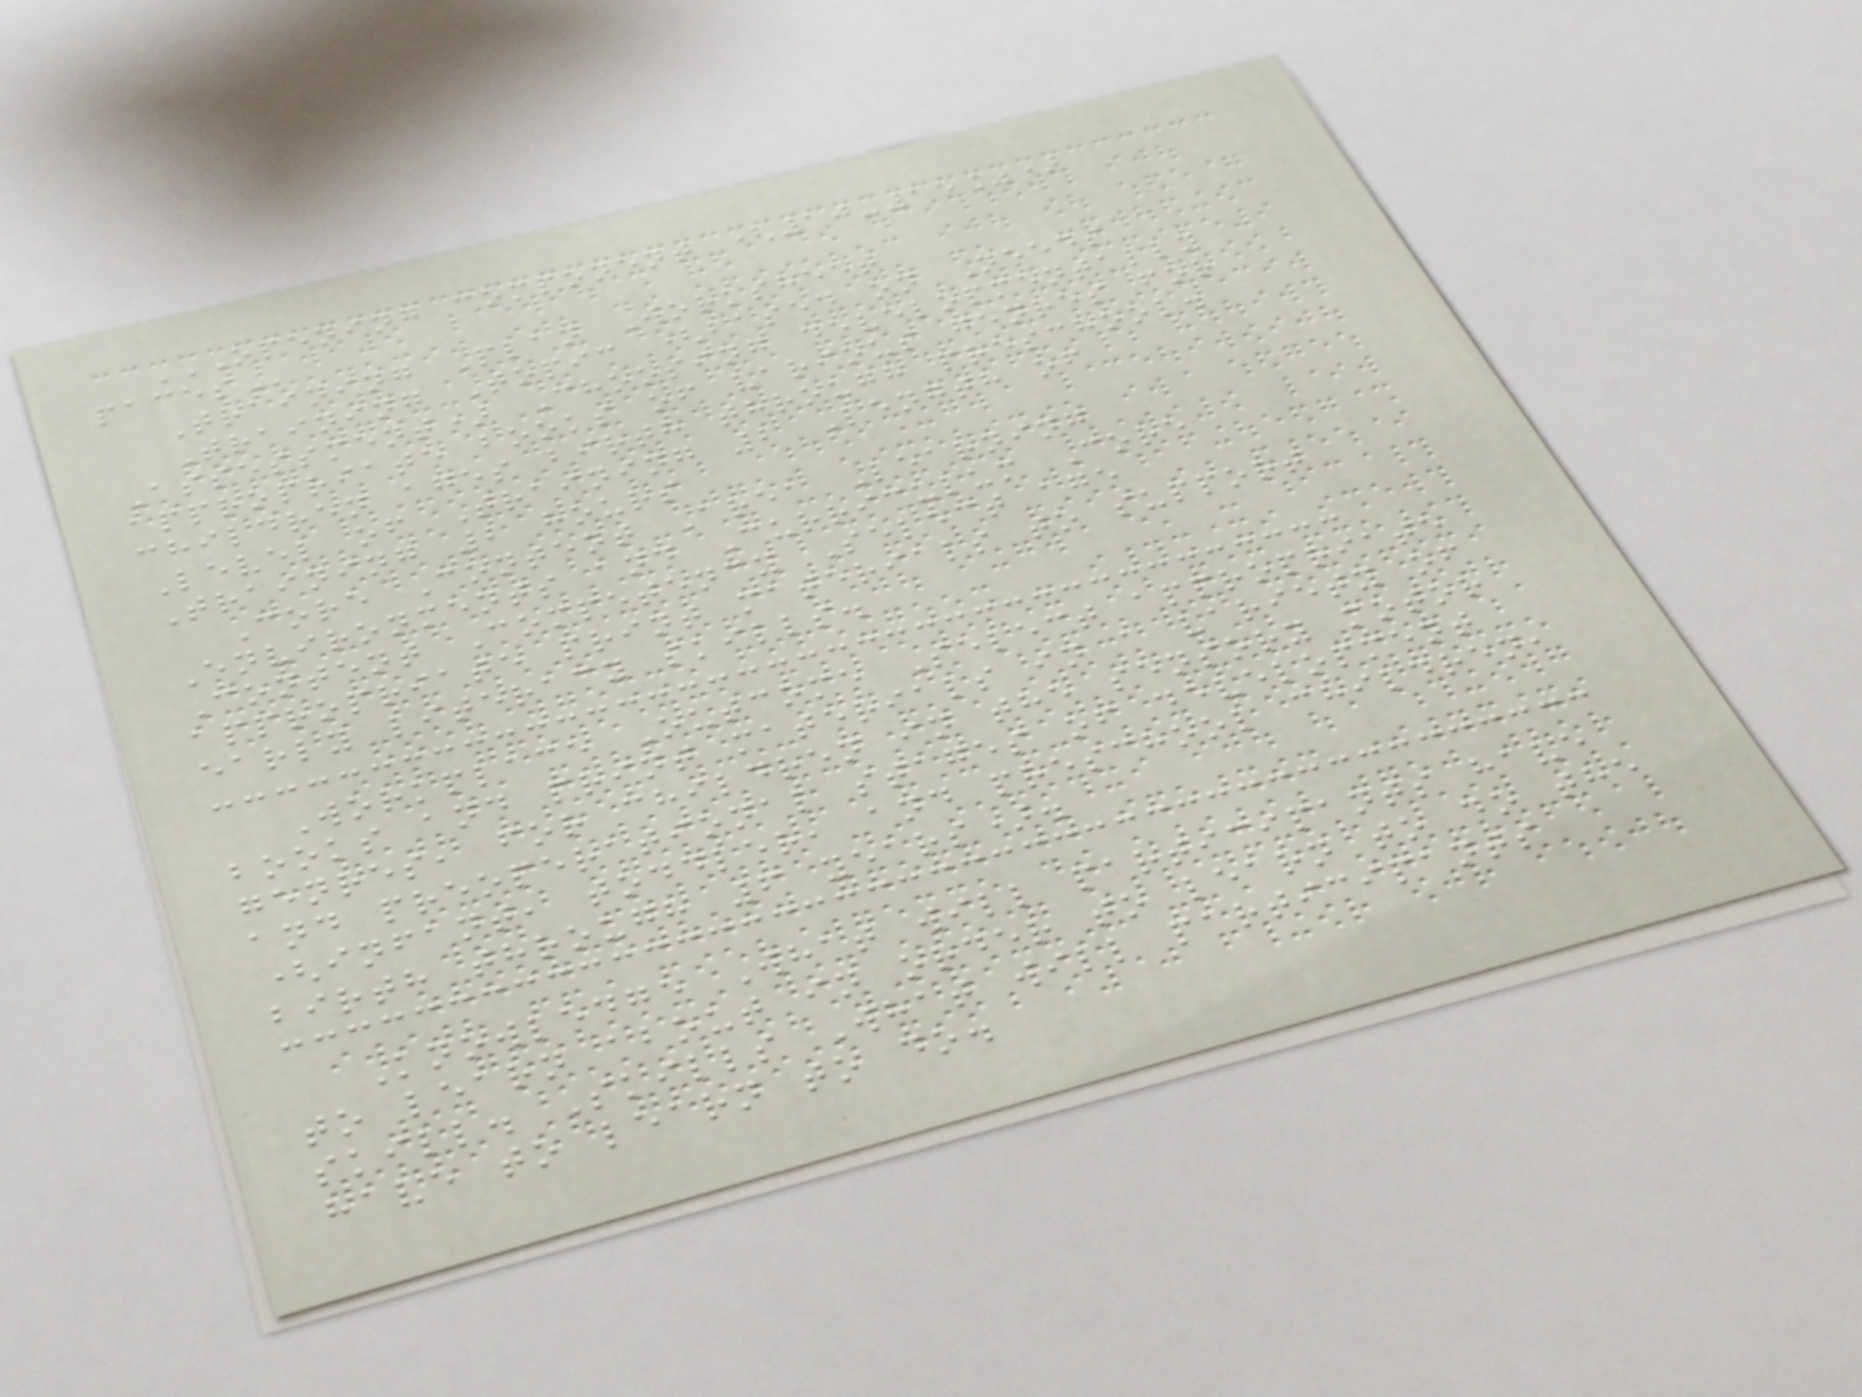OPENING COMPONENT (10-15%)
PACES
Training Plan Worksheet
Training Topic (based on Needs
Assessment) Choosing developmentally
appropriate books of various genres for
children ages birth through preschool.
Level of Training 2 Length of
Training 2 hours
Core Content Area Learning
Environments and Curriculum Core
Content Competency Select age
appropriate print materials to support
early literacy skills.
Workplace Outcome Select appropriate
books and print materials in a variety of
genres, for children in the sensory motor
and preoperational stages of development
(infant, toddler, and preschool children,
birth through 6 years).
Knowledge What will participants have
to learn about in order to learn to do the
skill. Skills What will participants
have to learn to do.
